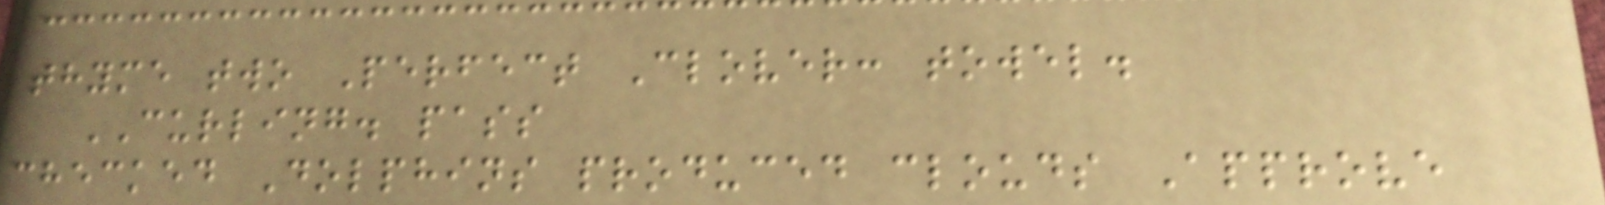thyme two Perfect Clover: towel.
CURLING. pass
checked Dolphins produced clouds Approve
